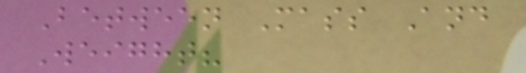Between Mass And
Weight?
